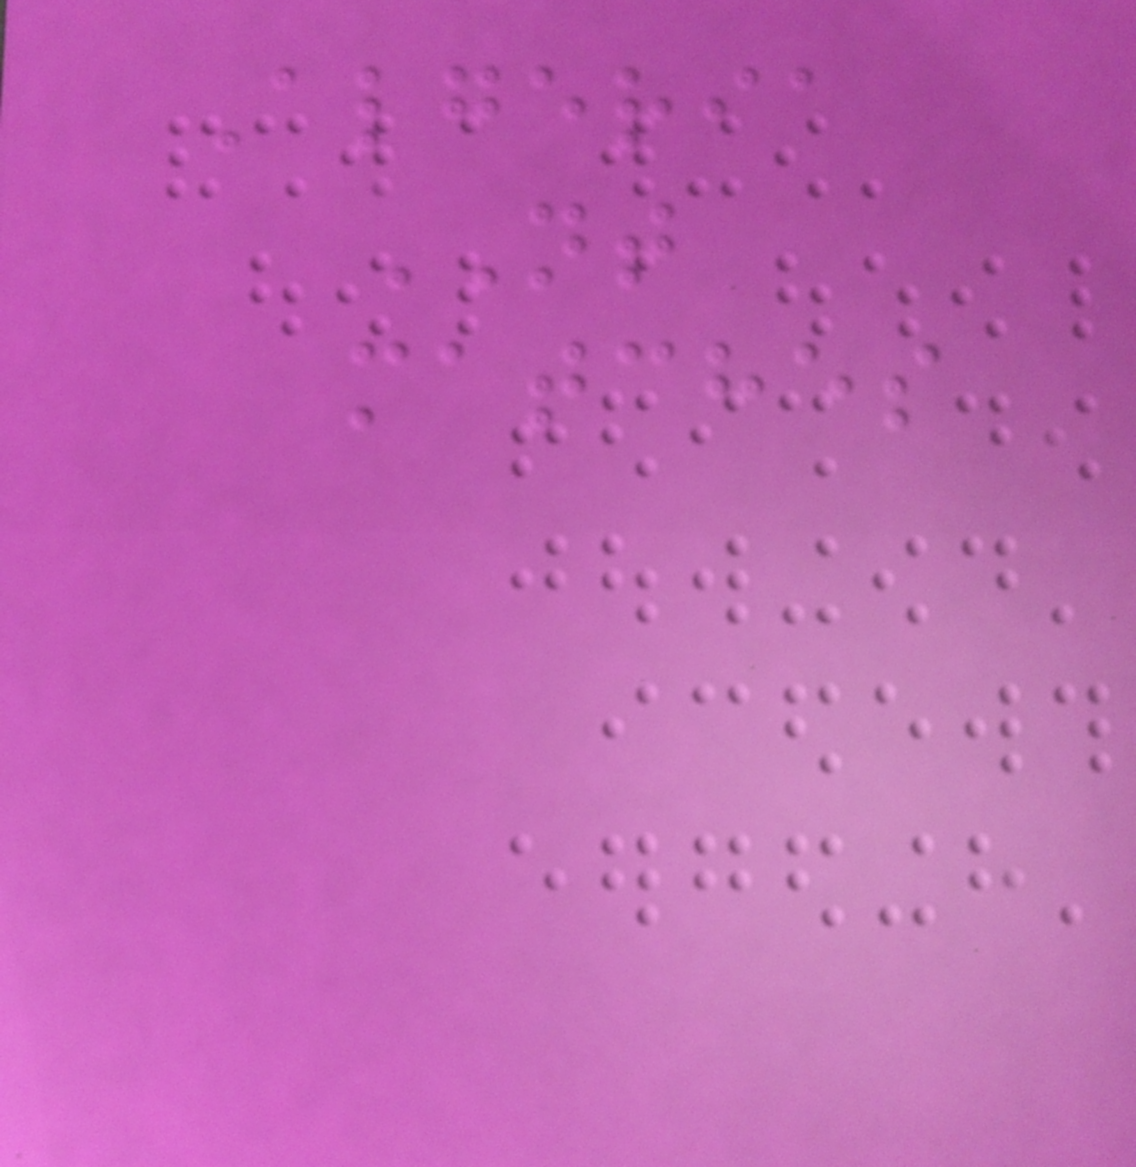Algeria
NT
matches
